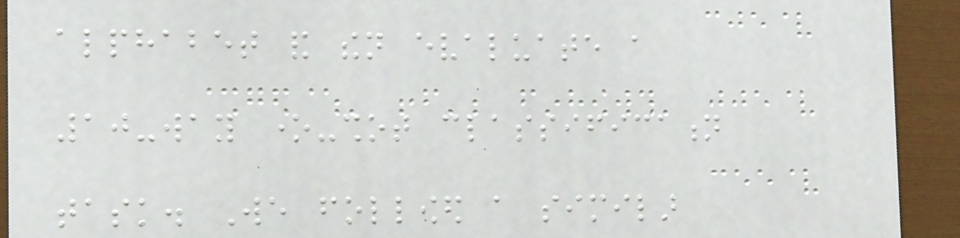alphabet and then evaluate a
10-way one-shot classification
task. We followed a similar
